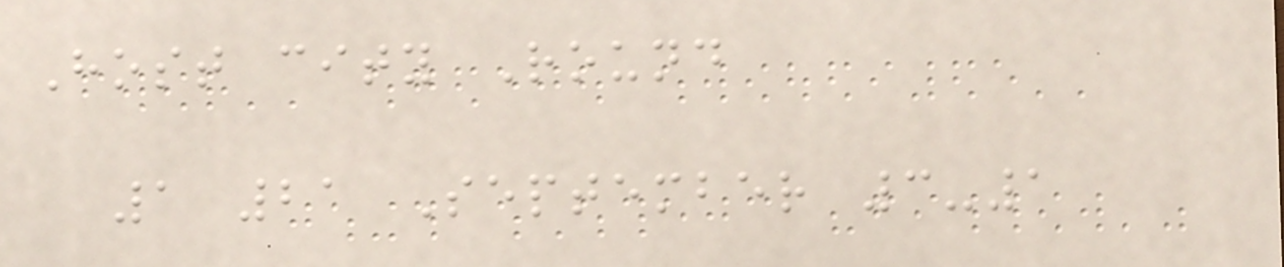Host city Round
1 21 September 3-1
